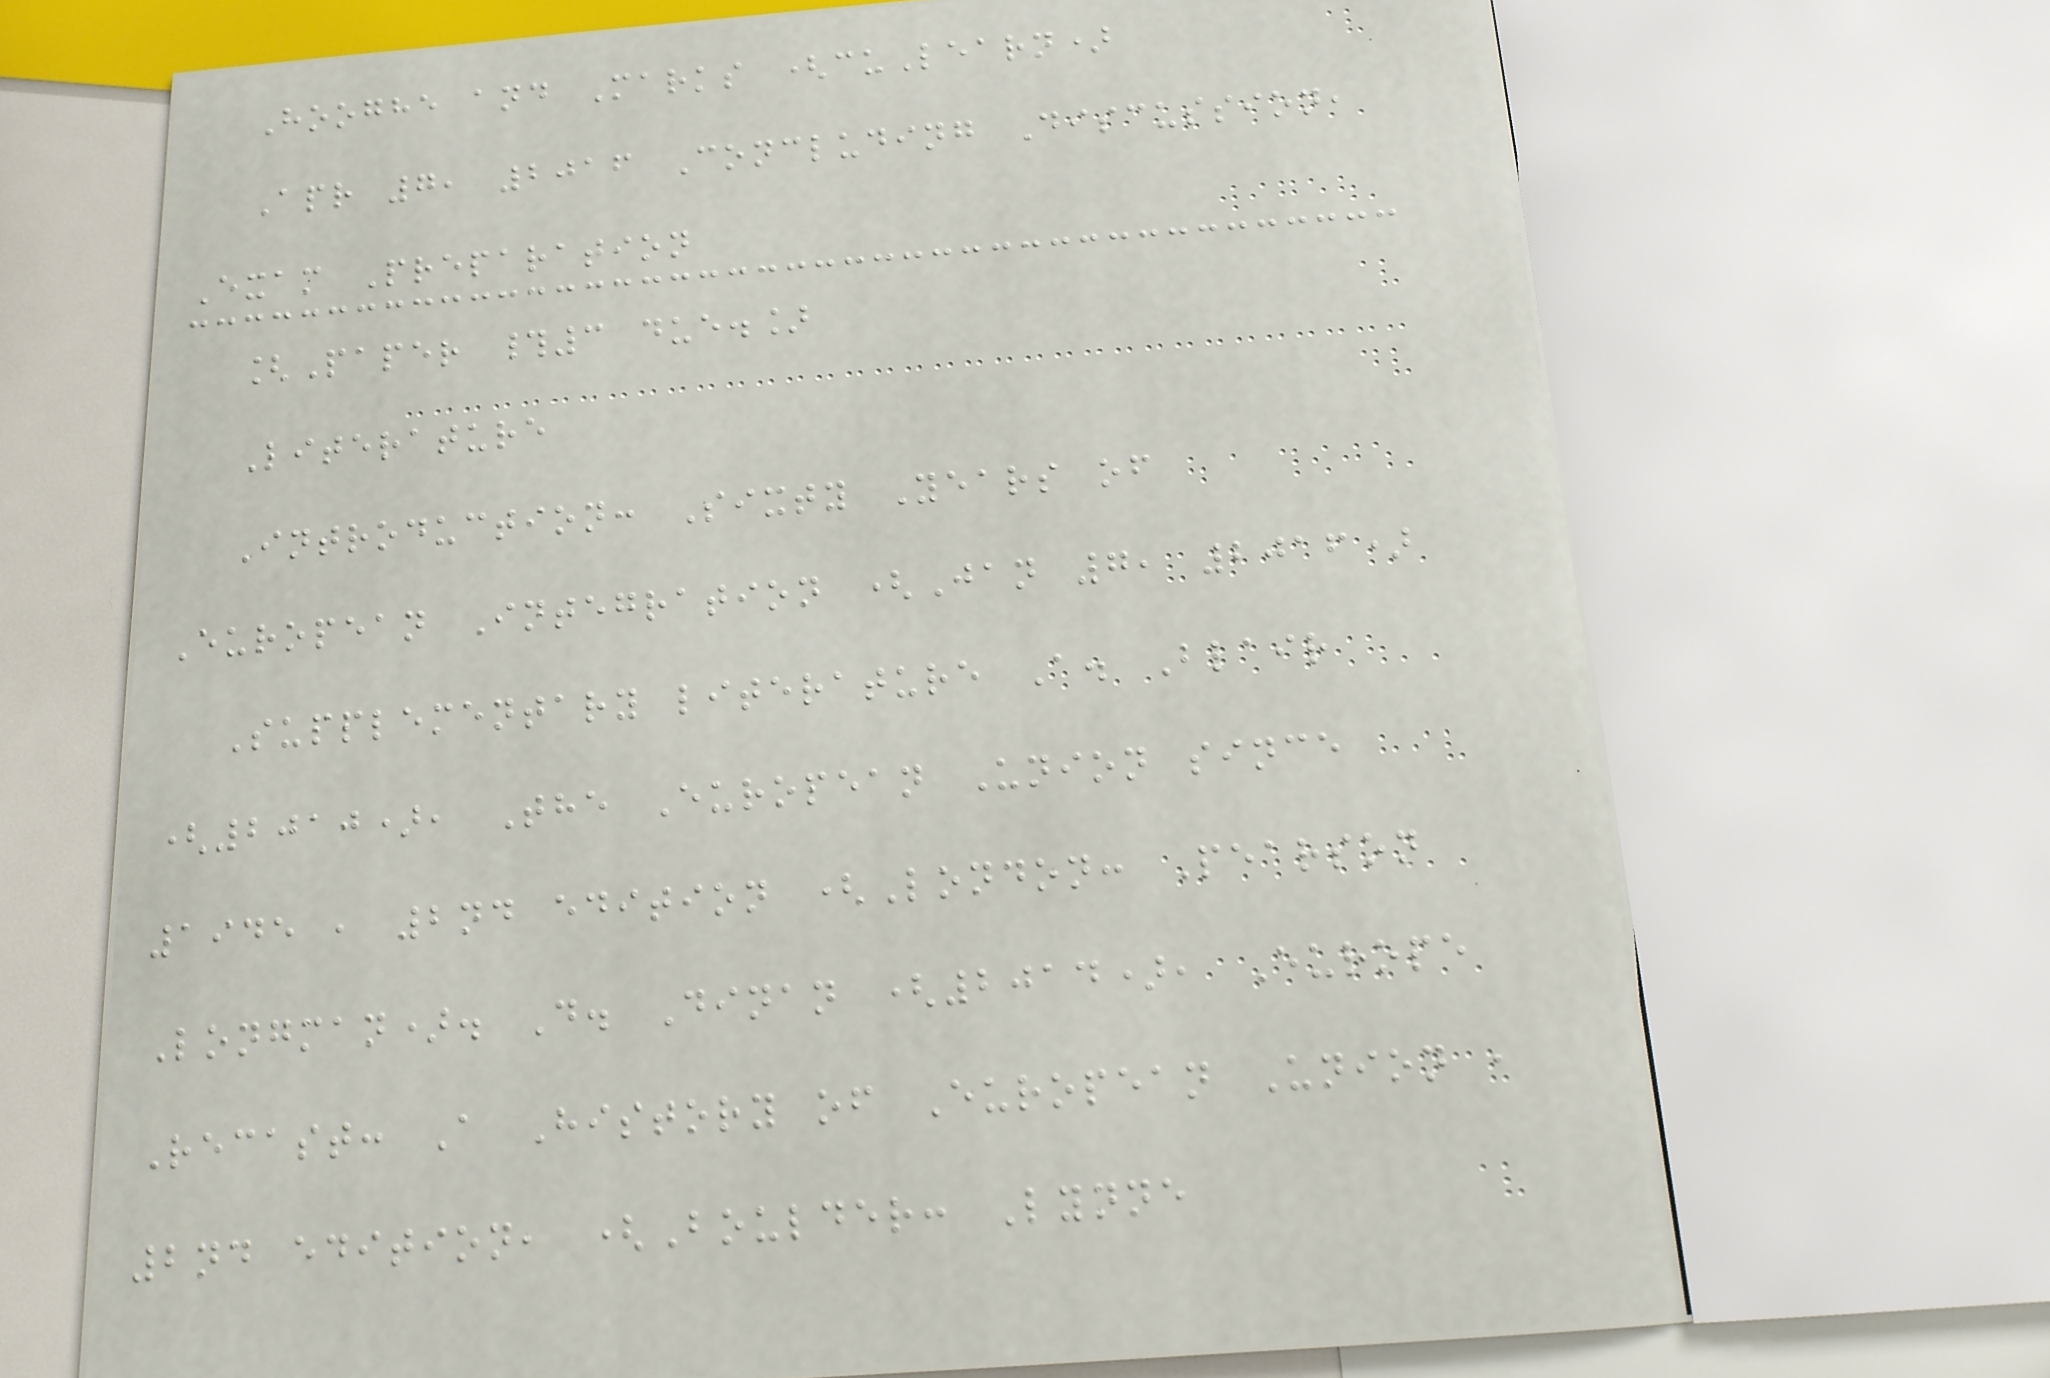Hooghe and Marks (cuLearn)
Apr 7, 2016 Concluding Discussion,
Exam Preparation
[Paper #3 due.]
Literature
Introduction: Sixty Years of
European Integration (Jan 7, 2016)
Supplementary literature A. Blair
(2010), The European Union since
1945 , 2nd edition (London: Pearson
Longman). D. Dinan (2014), Europe
Recast: A History of European Union ,
2nd edition, (Boulder: Lynne
